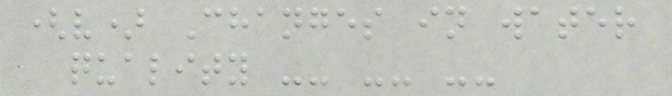(v) Changes in water
quality -- -- --
